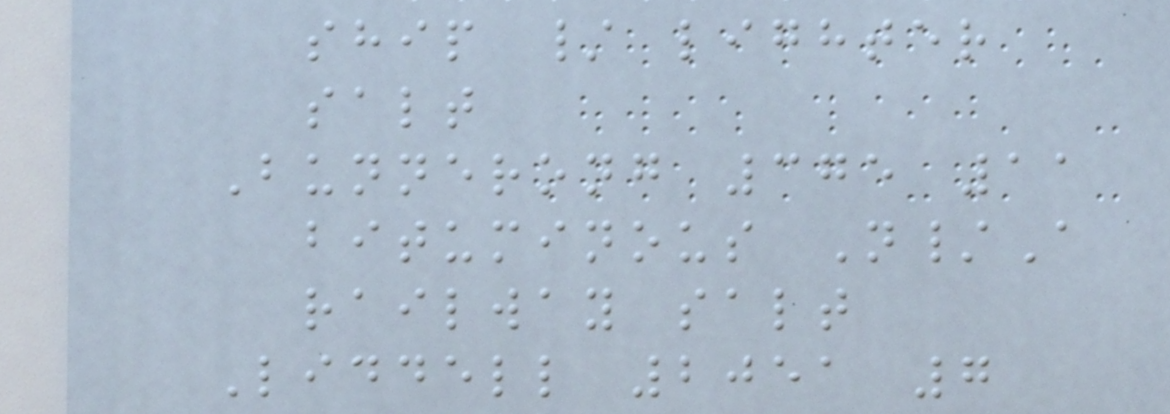ship / lighter
salt
Bunnerong 375 11
bituminous N/A
railway salt
Liddell 2051 7
